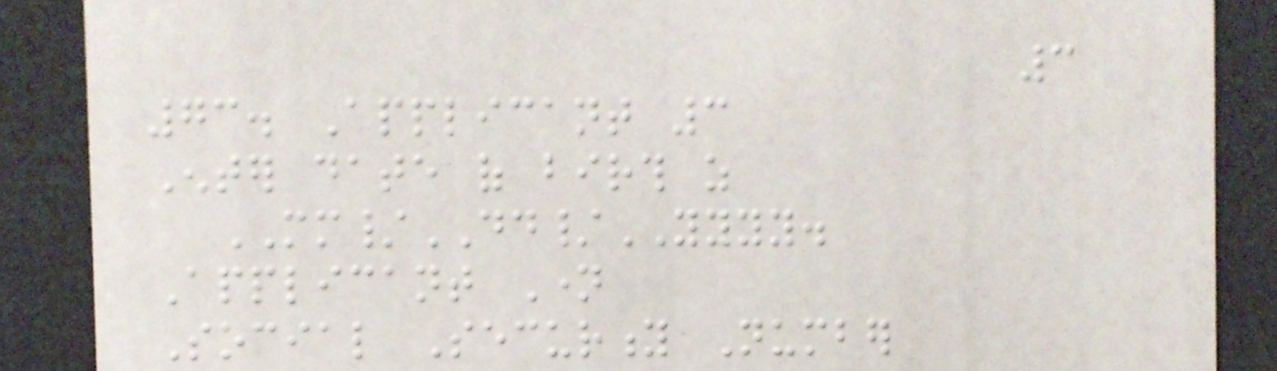3
73. Applicant 3
Enter date of birth as
MM/DD/YYYY.
Applicant Name
Social Security Number
